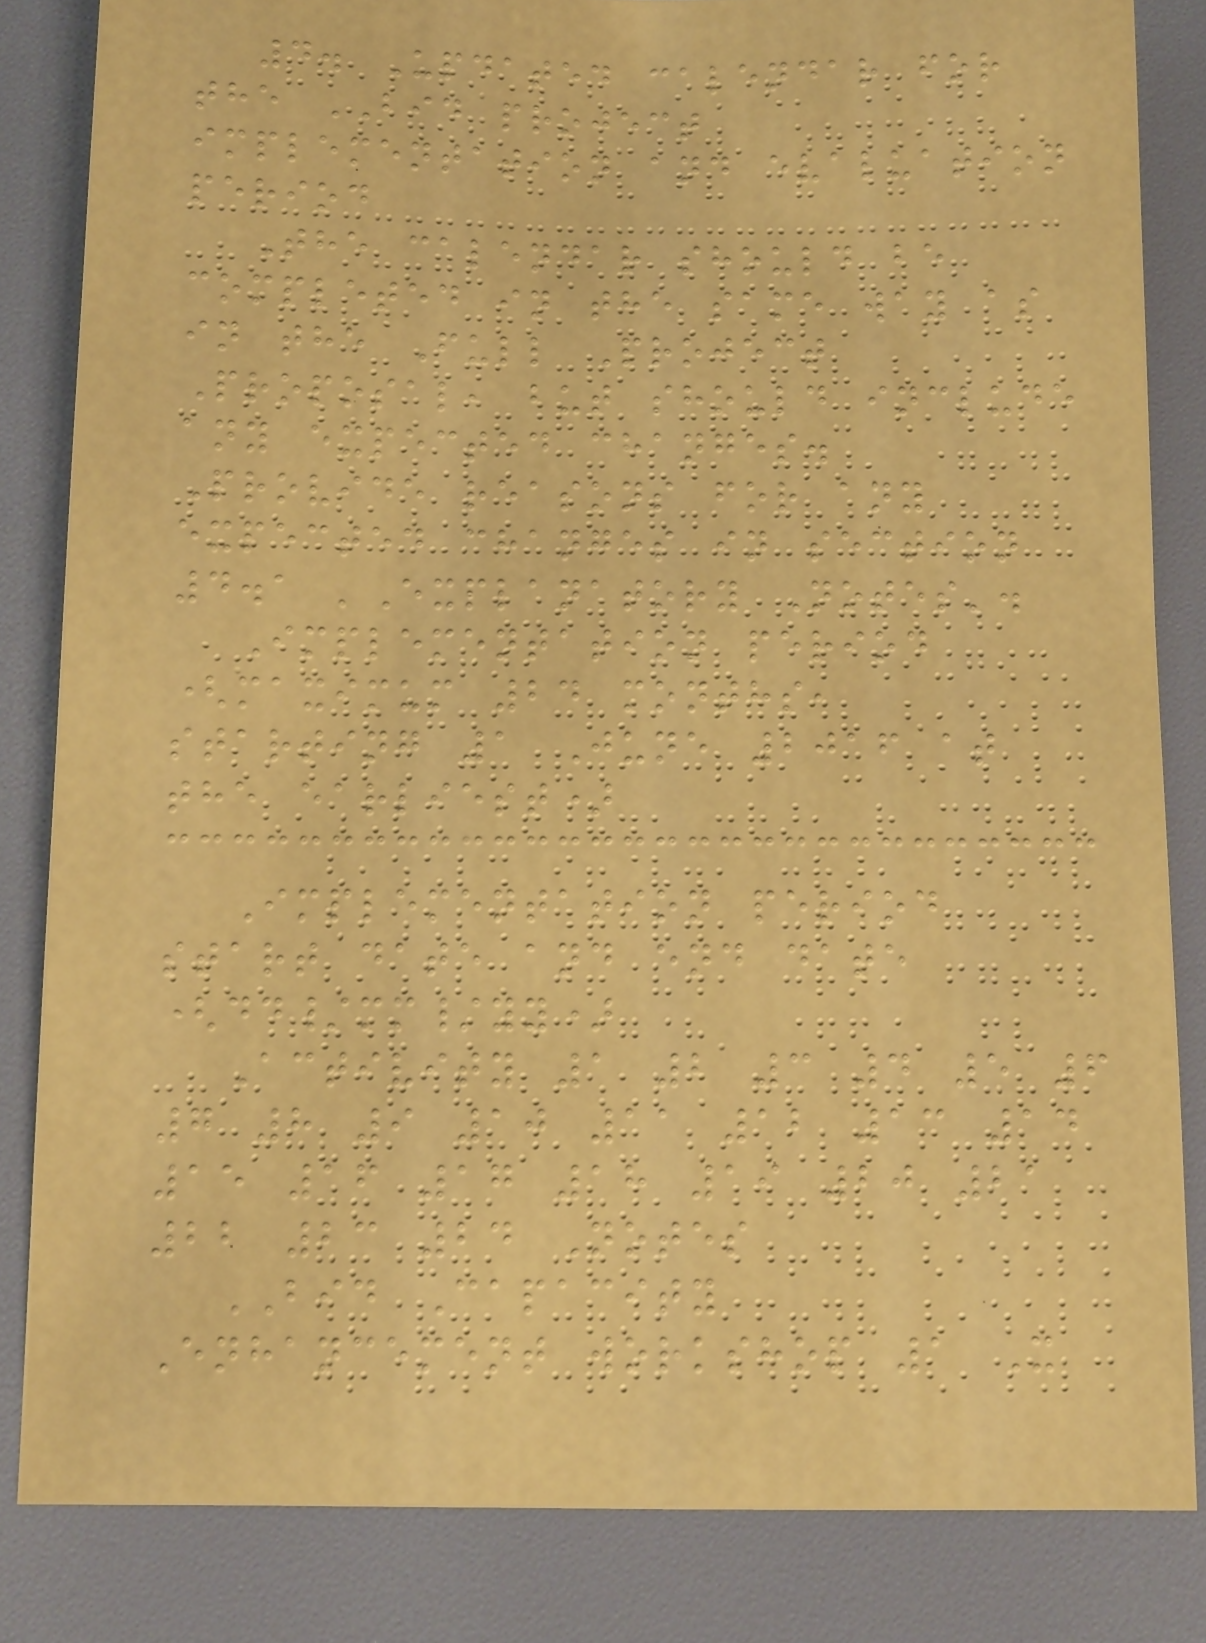4. Updated calendar for
the BID project
implementation and evaluation
period
The calendar should be
completed in the same way as
in the Full Project
Proposal, but should include
any expected changes.
Provide reasons for any
expected changes in section
4.1 'Explanatory Notes'.
Implementation period
(maximum 24 months,
starting 1 June 2016 at
the earliest)
Implementation period
start date and end date
(dd/mm/yy)
Activity 1 2 3 4 5 6
7 8 9 10 11 12 13 14
15 16 17 18 19 20 21
22 23 24 Notes
BID Capacity
Enhancement workshop 1 X
